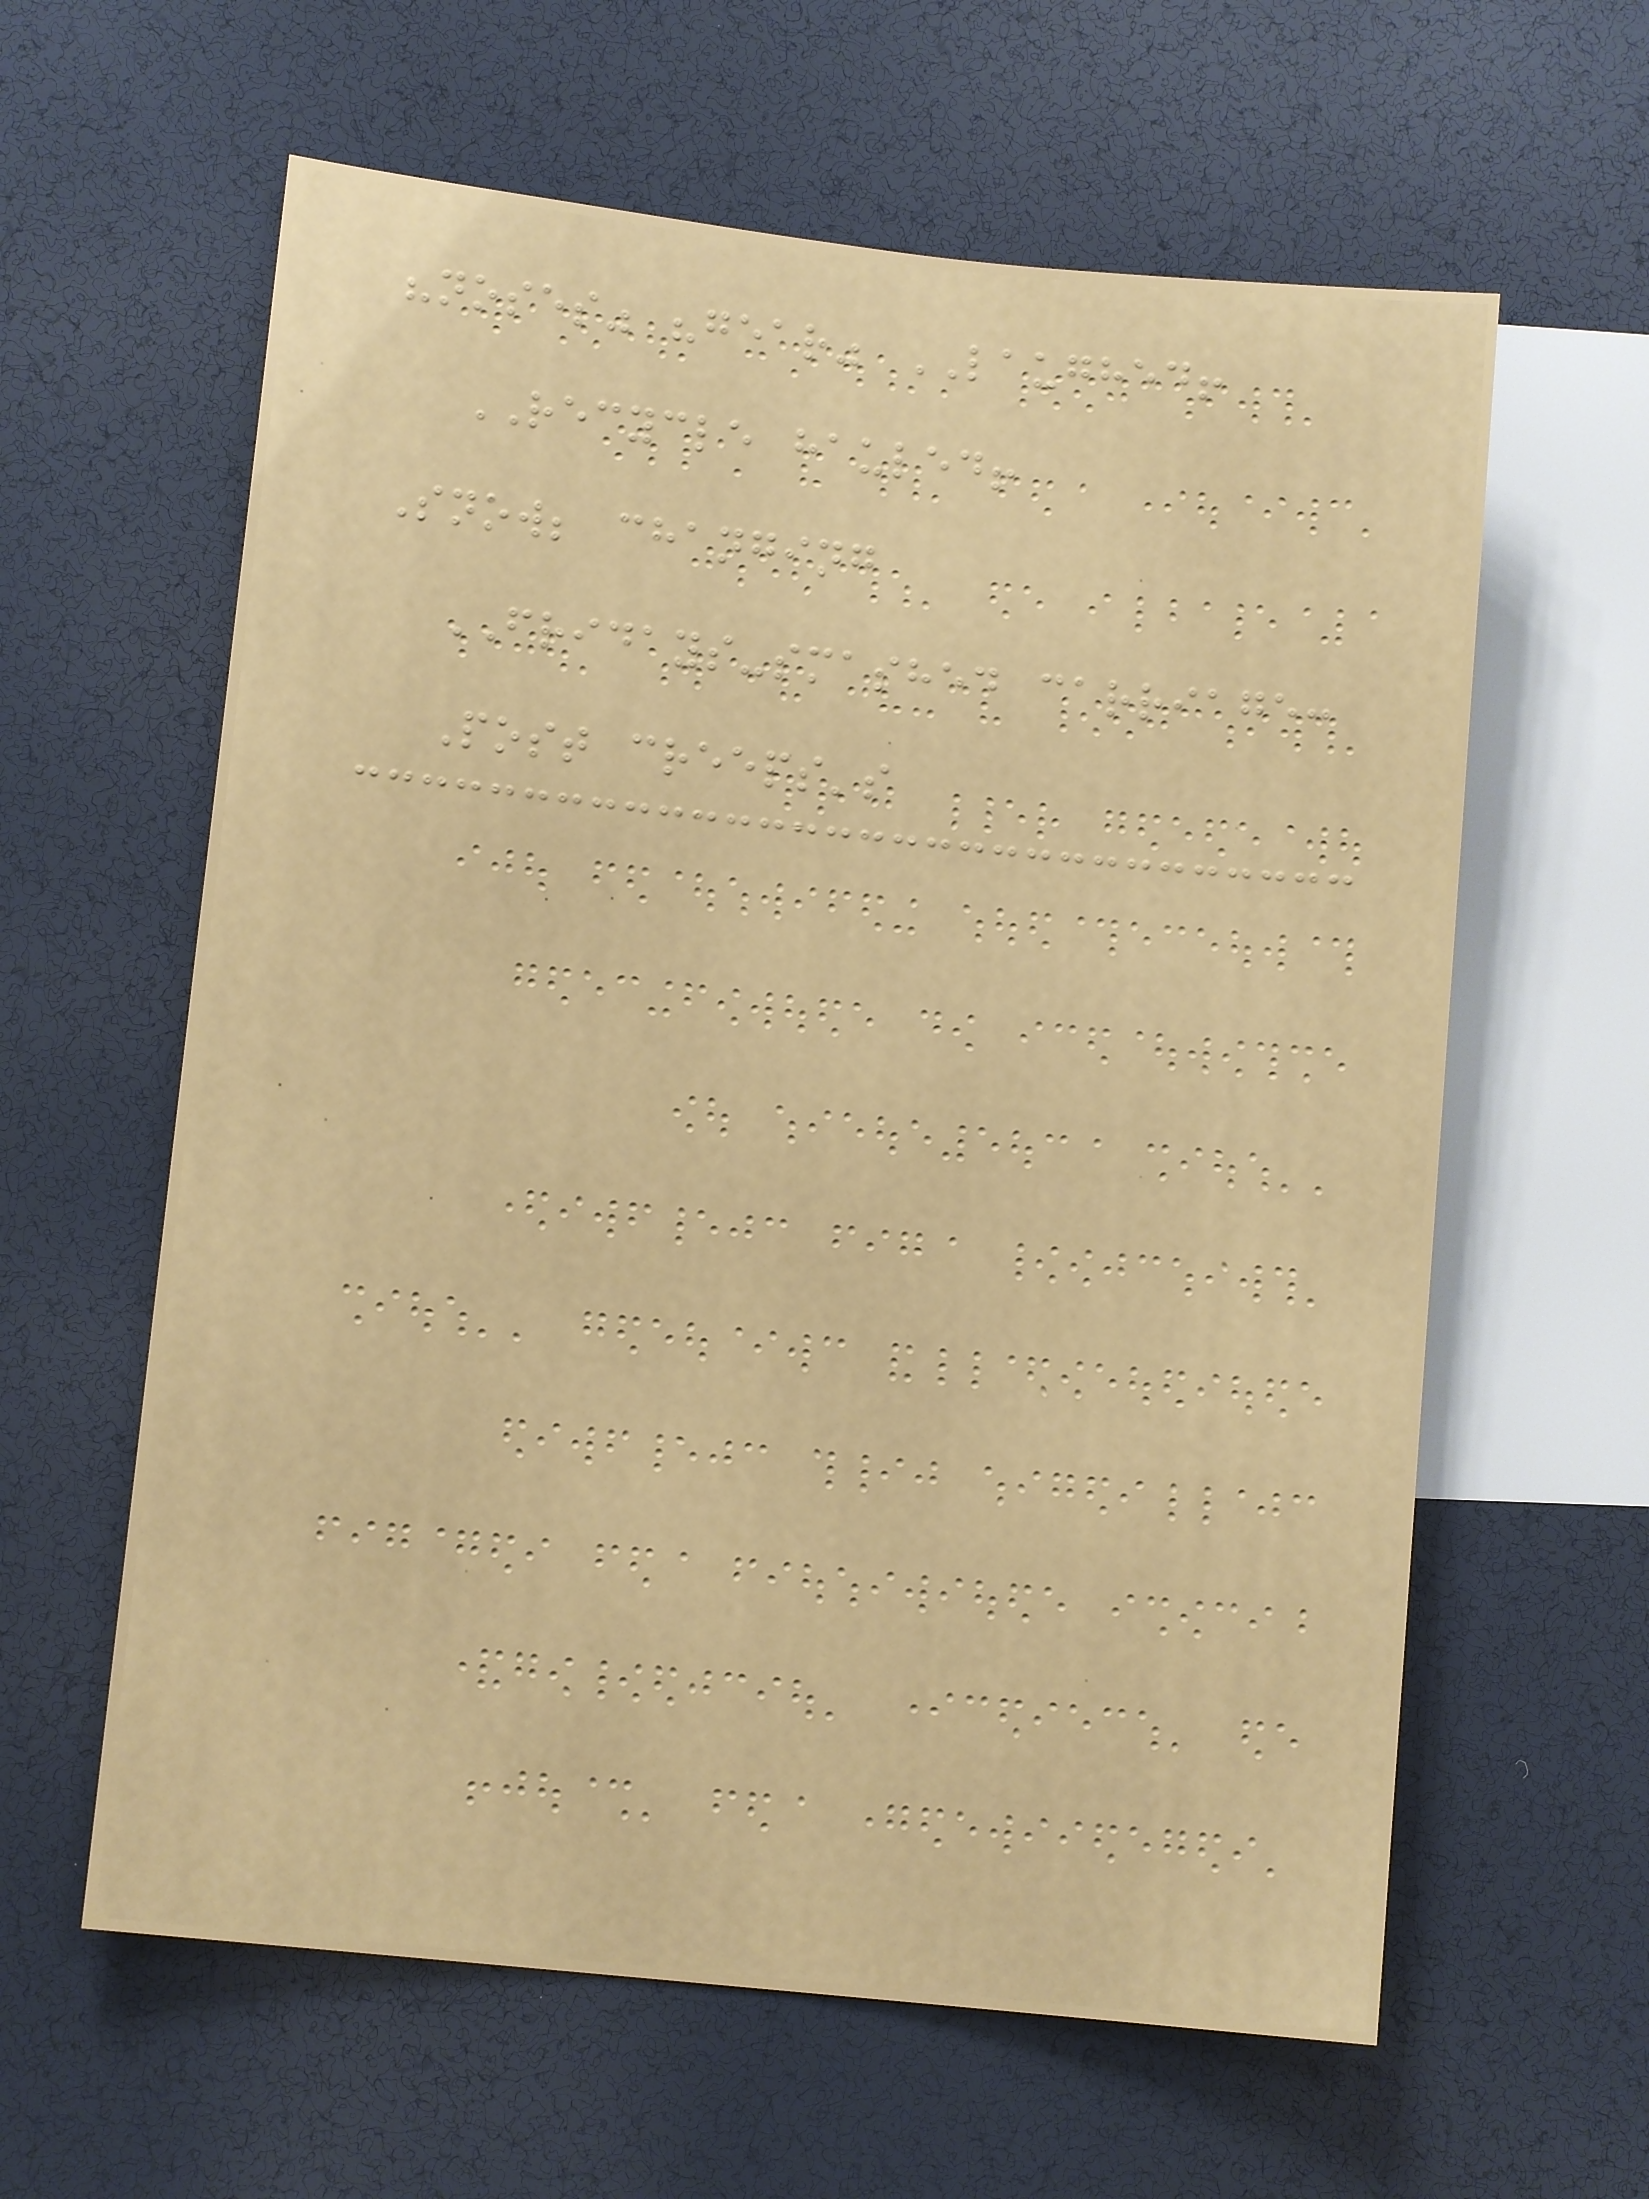"noses" "gear" LAUGHED!
RECYCLE hauled!
Snow; changing
FRIDAYS-smashed carriage:
Post creeps's
